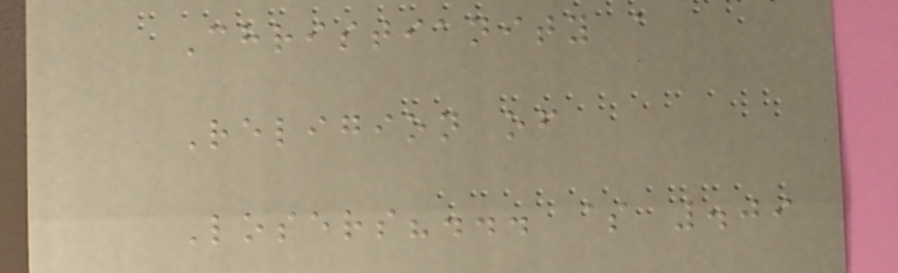Christianity a
Religion of
Losers?... $ .09
